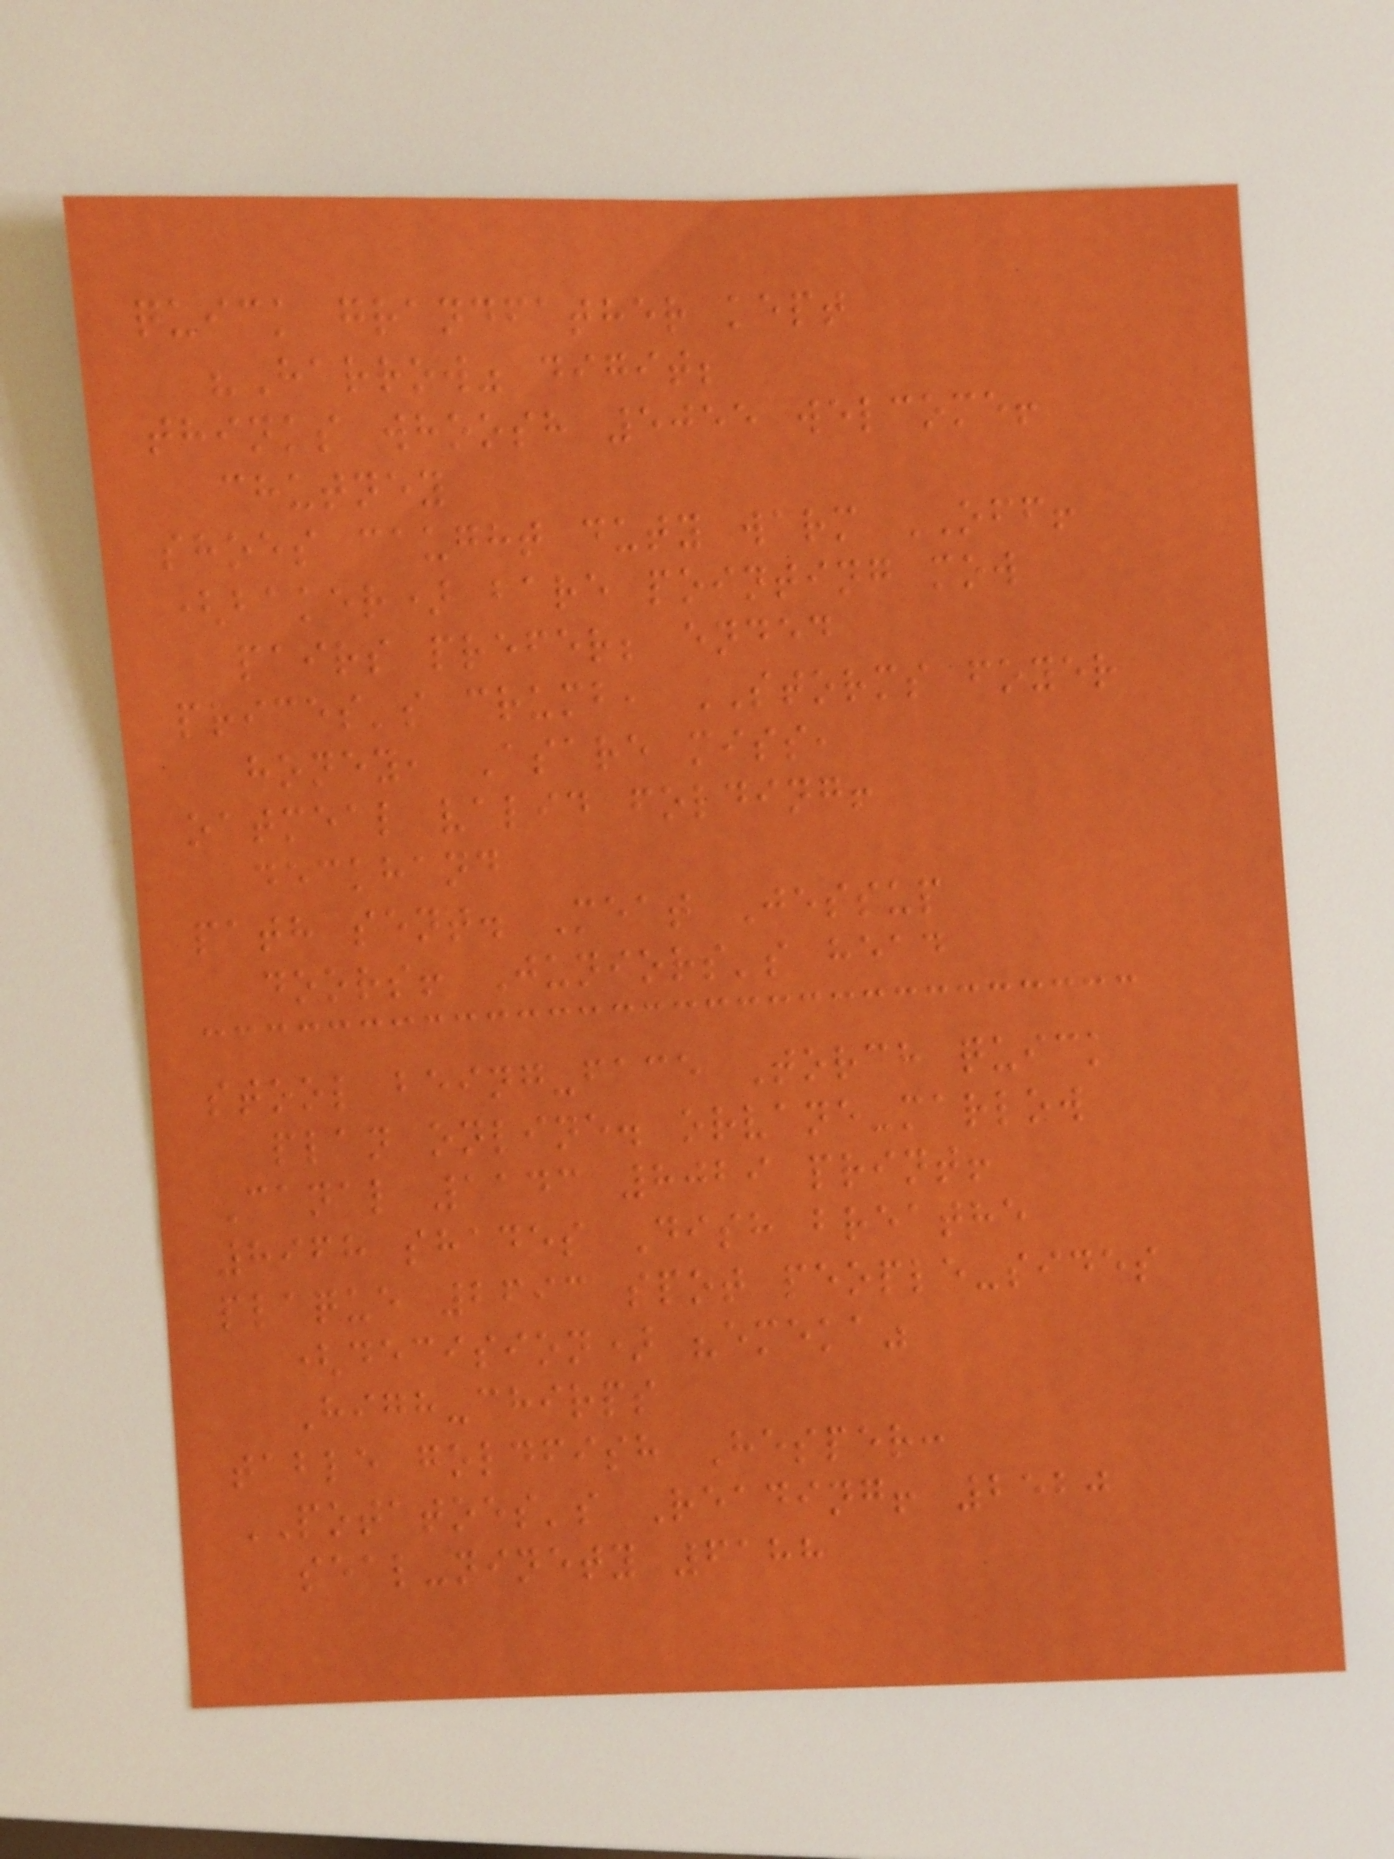quick grandfather kept
"Harrow" digit;
thinks whoosh 5055 welcome!
chutney
shoes caught duty warm OFF!
(baker) bare pointing mow
pairs prefer; ended
prices's crumb, STORMS foyer
honey, Asare miss,
oatmeal valid folding!
deckhand
path sent. Meat Jessup
doors! Juniors's head
stool being-face Torch quick
plan online. orvane-marlow
Canal 1143 8029 print!
8968 shades Dish breathe
plaque 2693 spot people-sides
(decision) "emeka"
High-chirps
table goldfish Hesper:
POTATOES's Reading! 2520
seal-ninety 6188
